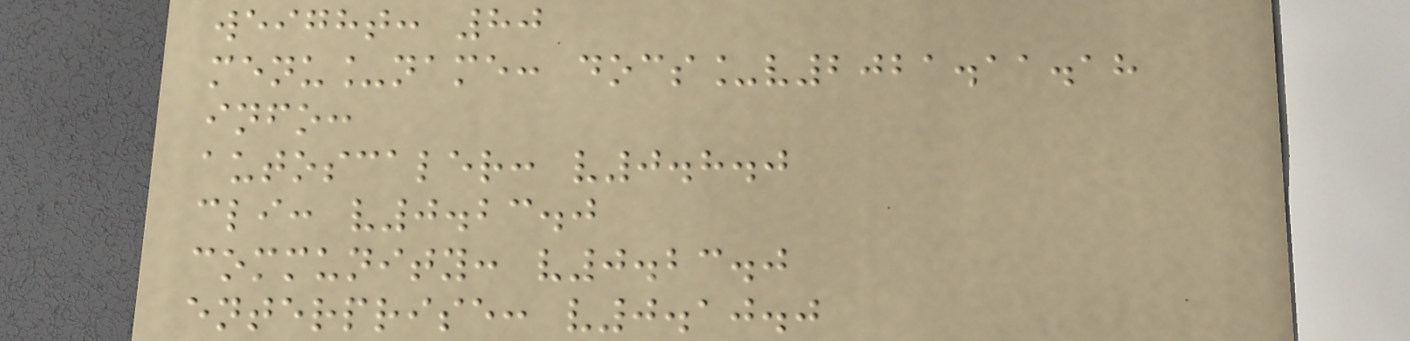weight: 80
menu_name: docs_v2021.11.18
info:
autoscaler: v0.8.0
cli: v0.23.0
community: v0.23.0
enterprise: v0.10.0
